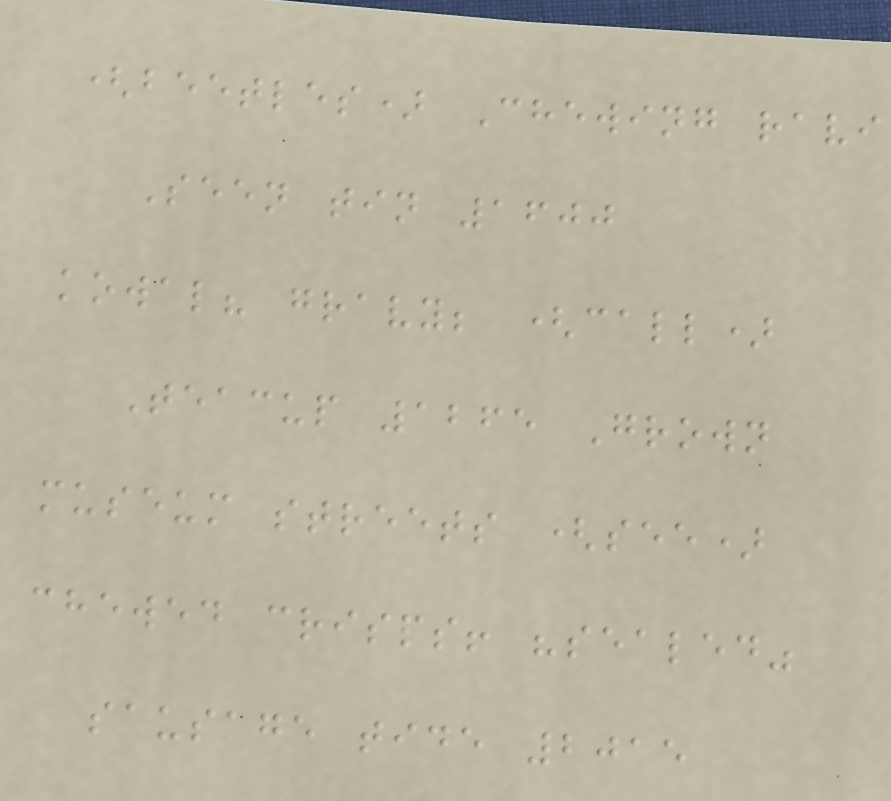(beetles) Chewing ravi
Seen tin 1600
kowal? gravy; (call)
Teacup 1265 Grown
museum streets (see)
chewed crisps! "sealed"
sausage tide 2015
